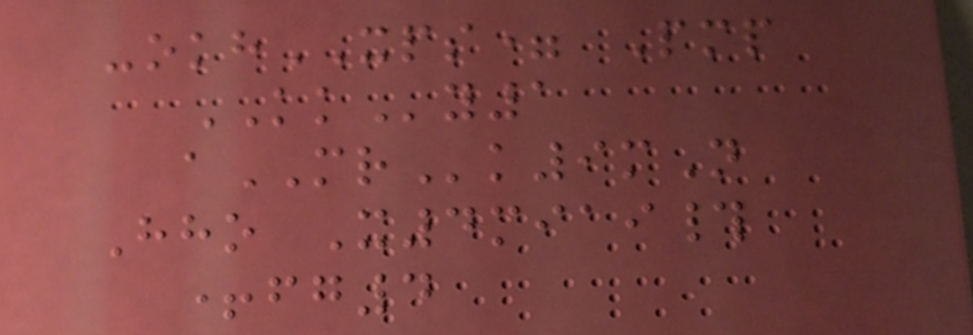-okhXPS= Pmp
KKy1
aMRk9mN
Hho X4miai#
+fg4
